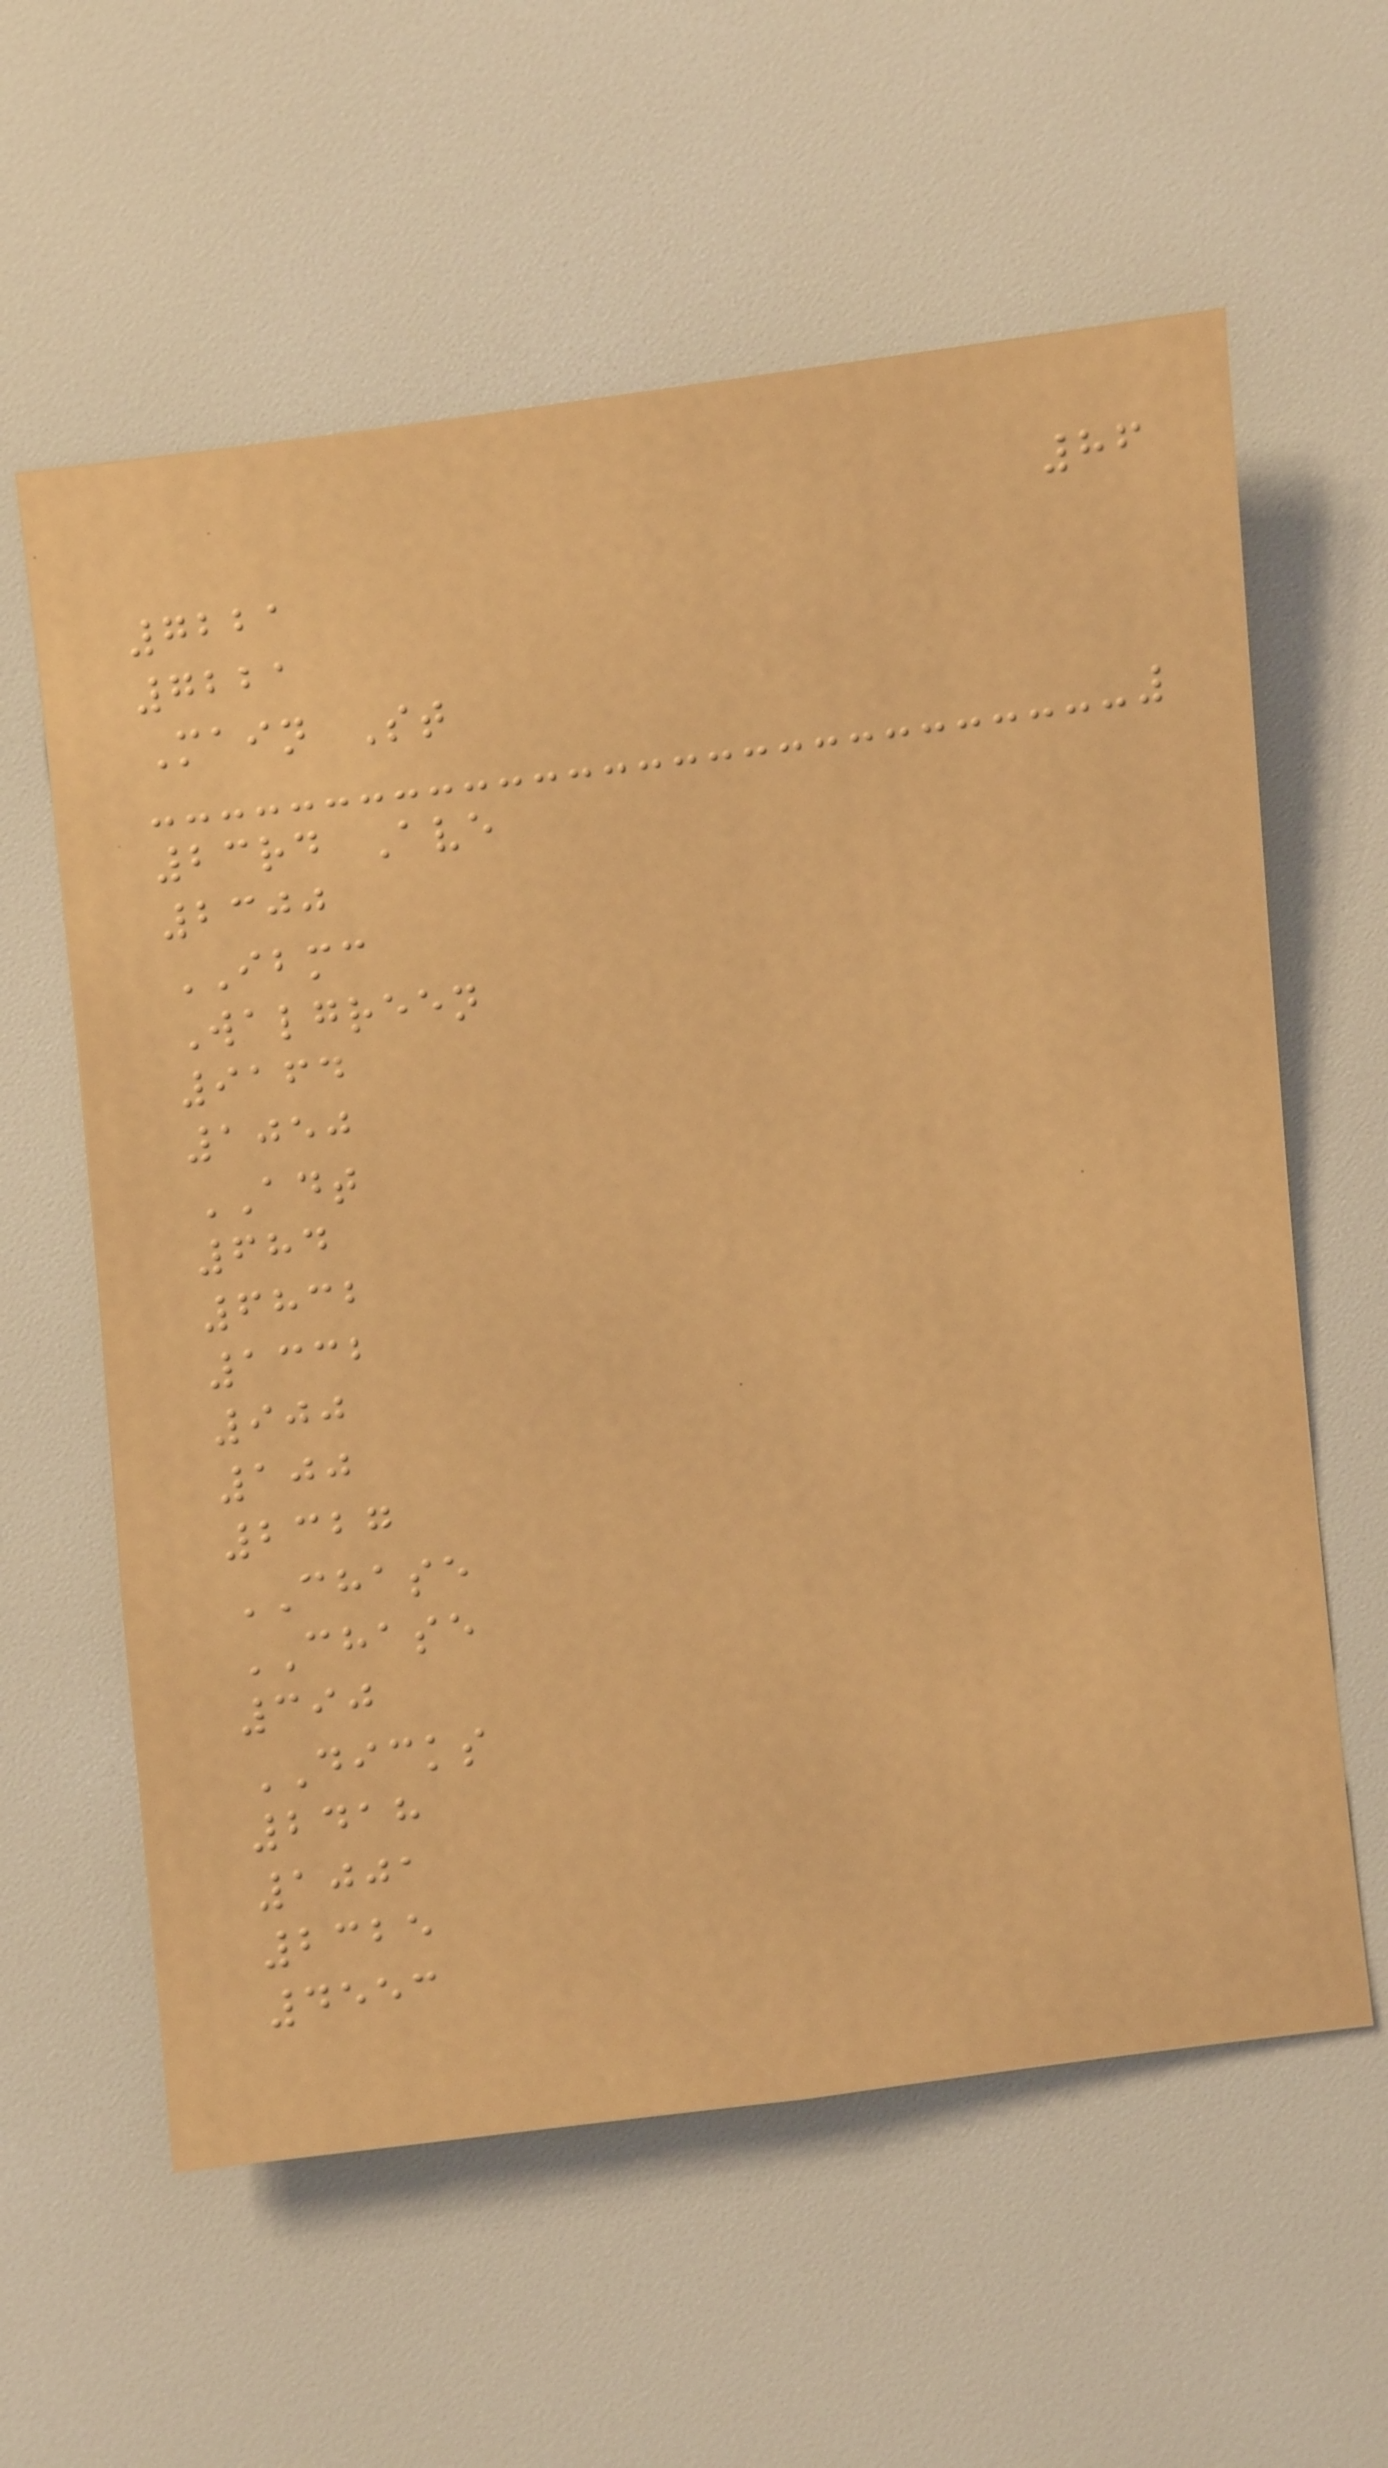86
7221
7221
Main St
23rd Ave
2300
IBMC
Walgreen
9164
1050
ADT
684
6832
1332
900
100
2327
CHASE
CHASE
390
DICKS
2418
1001
2325
4553
